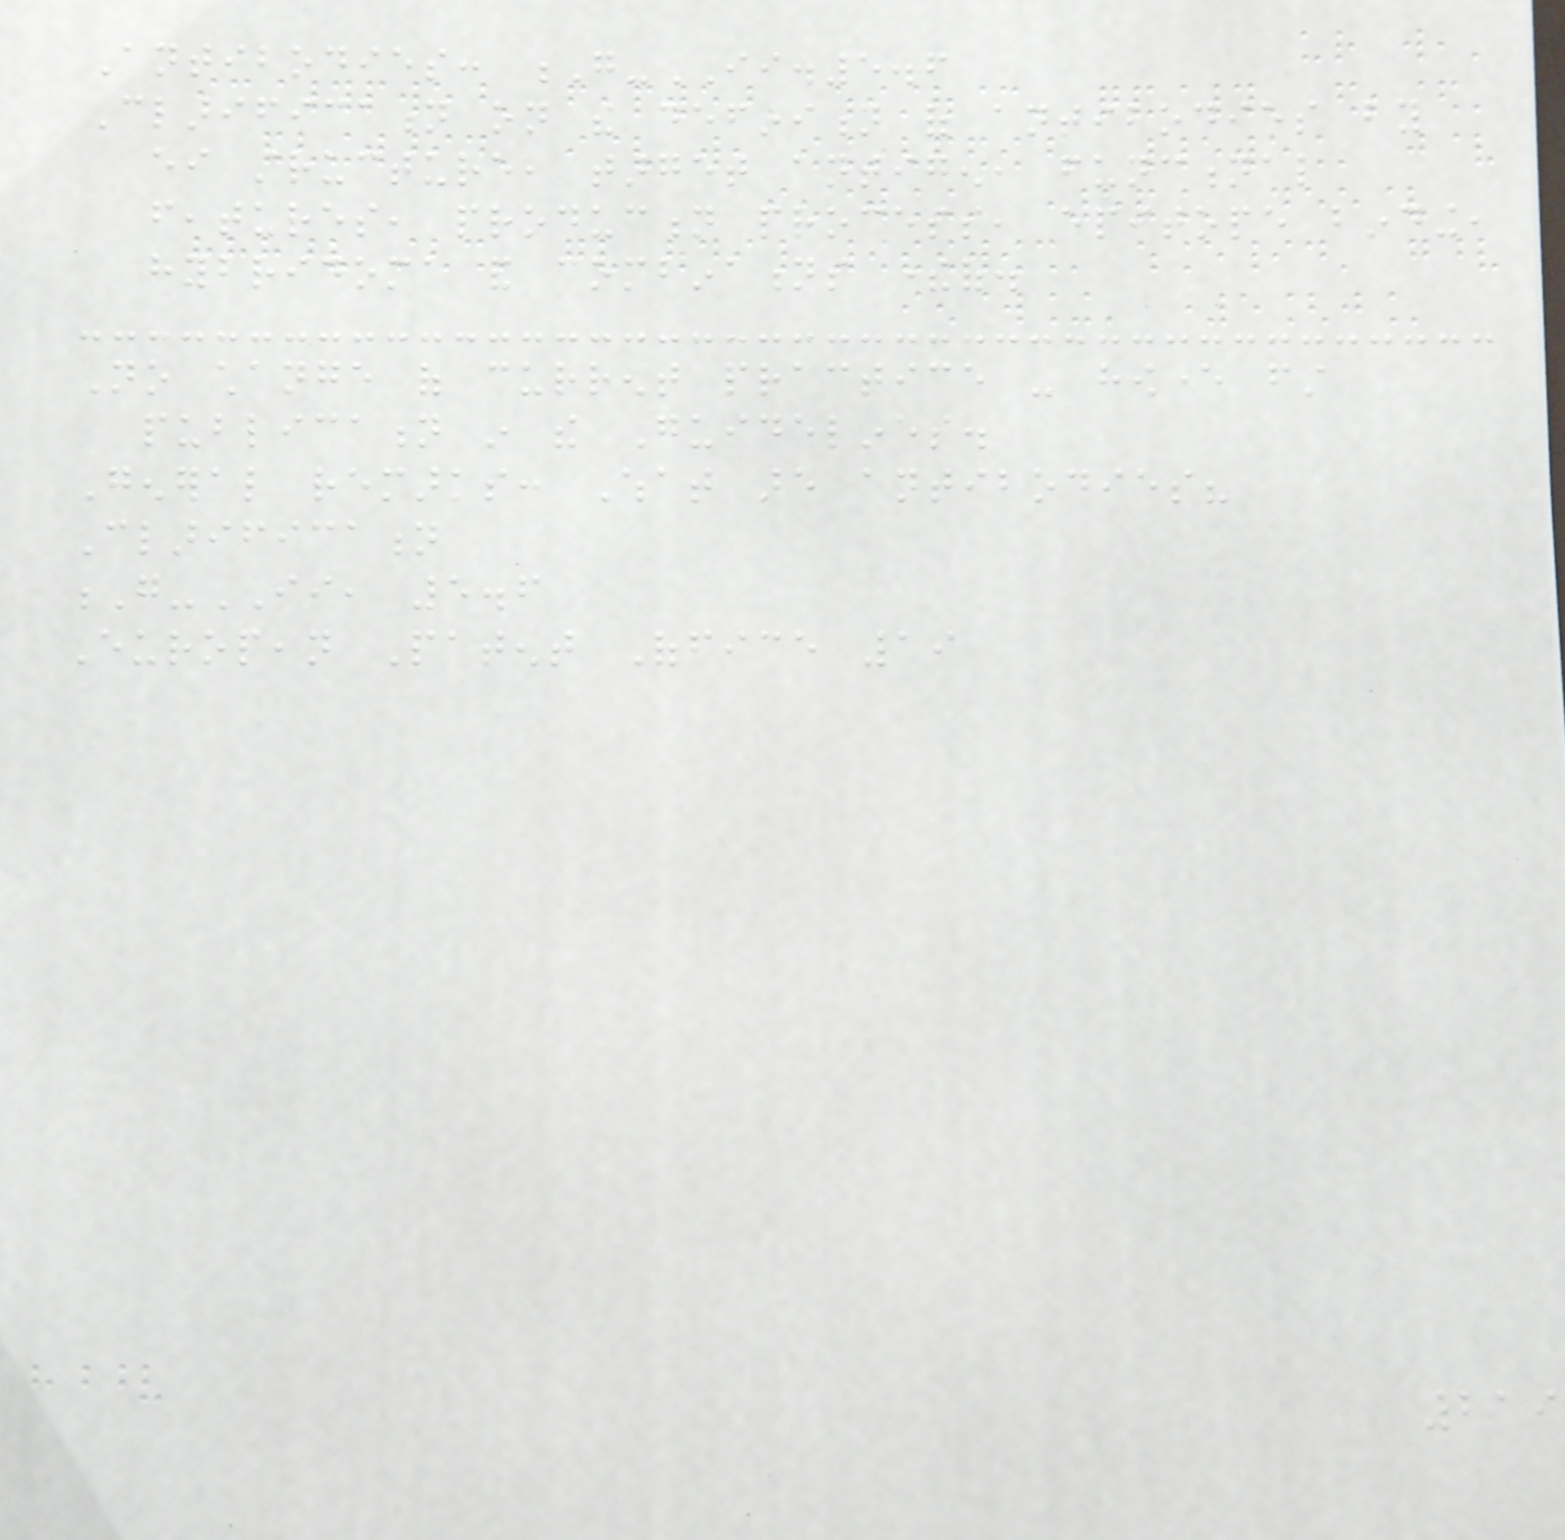Antibodies: G-II.5.6
Clarification on the definition of antibodies by
either structure, target antigen, functional
features, production process, epitope binding,
hybridoma and combinations thereof.
No change of current practice - however first
publication in the Guidelines.
General remarks: What are antibodies?
Clarification
G-II, 5.6
European Patent Office 19
219
